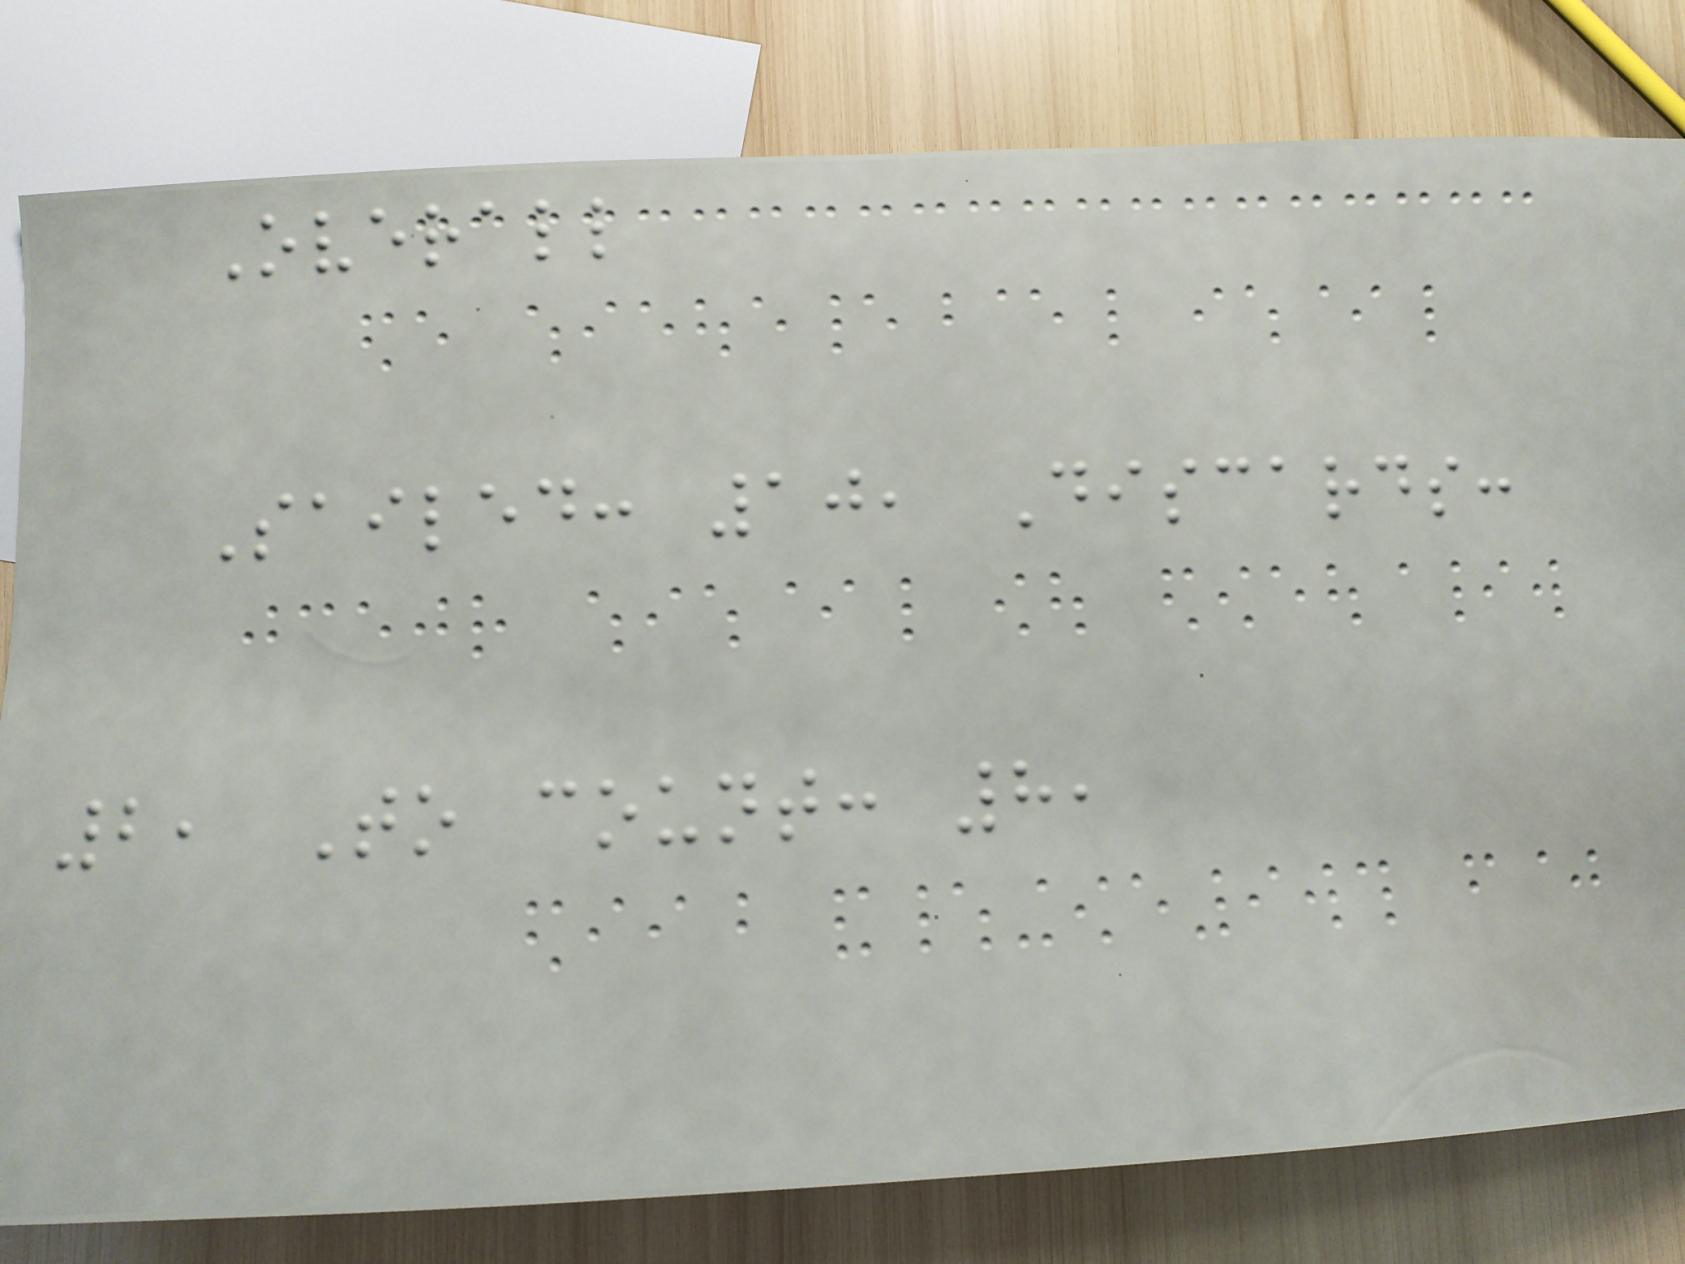Overall
Sailed: 10, Discards:
2, To count: 8,
